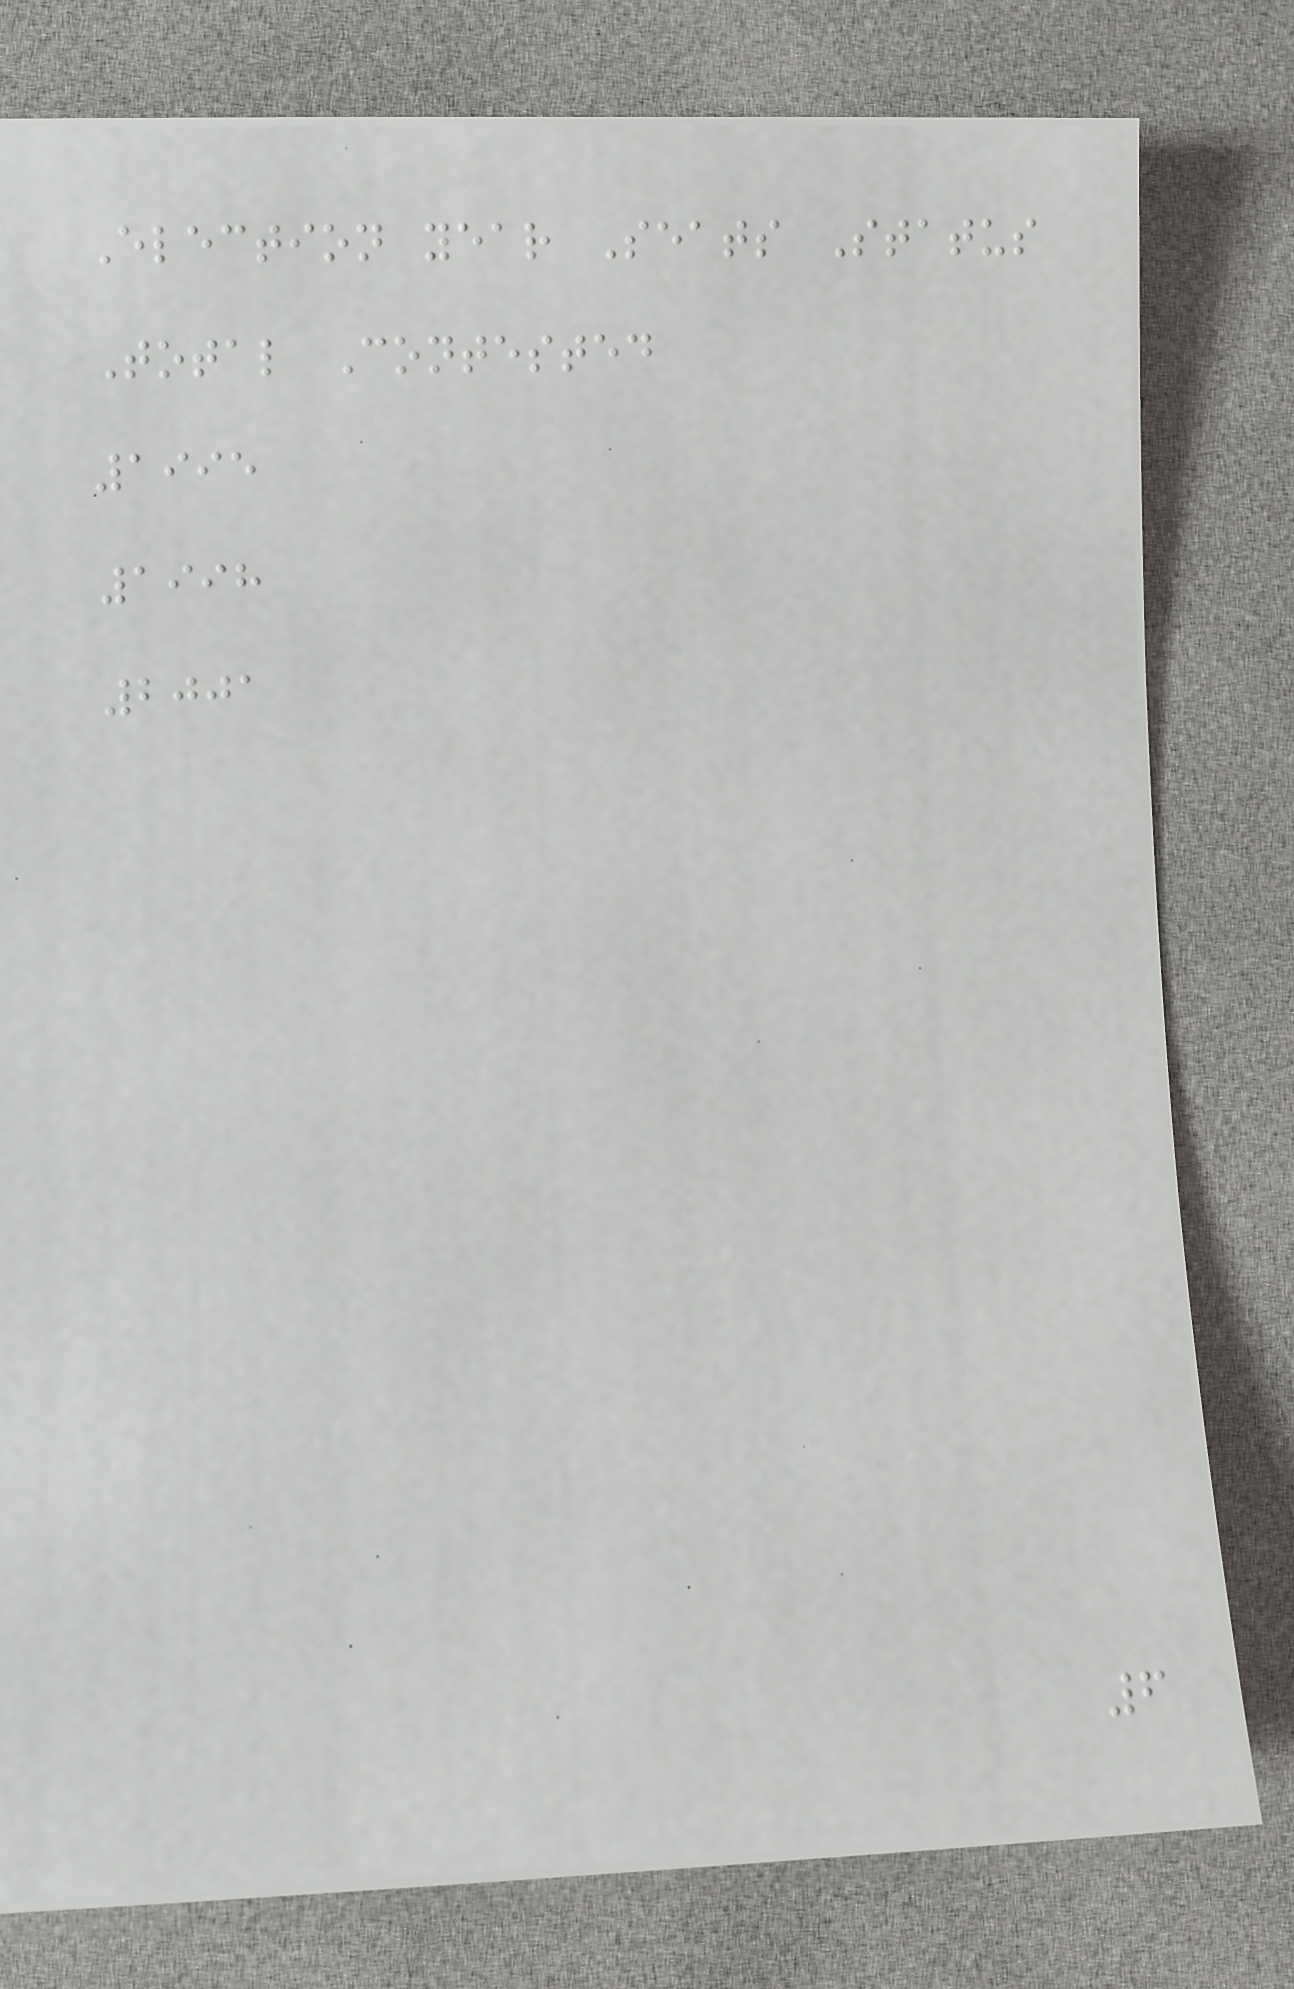Election year Seats Status
Total Contested
1995
1998
2001
6
